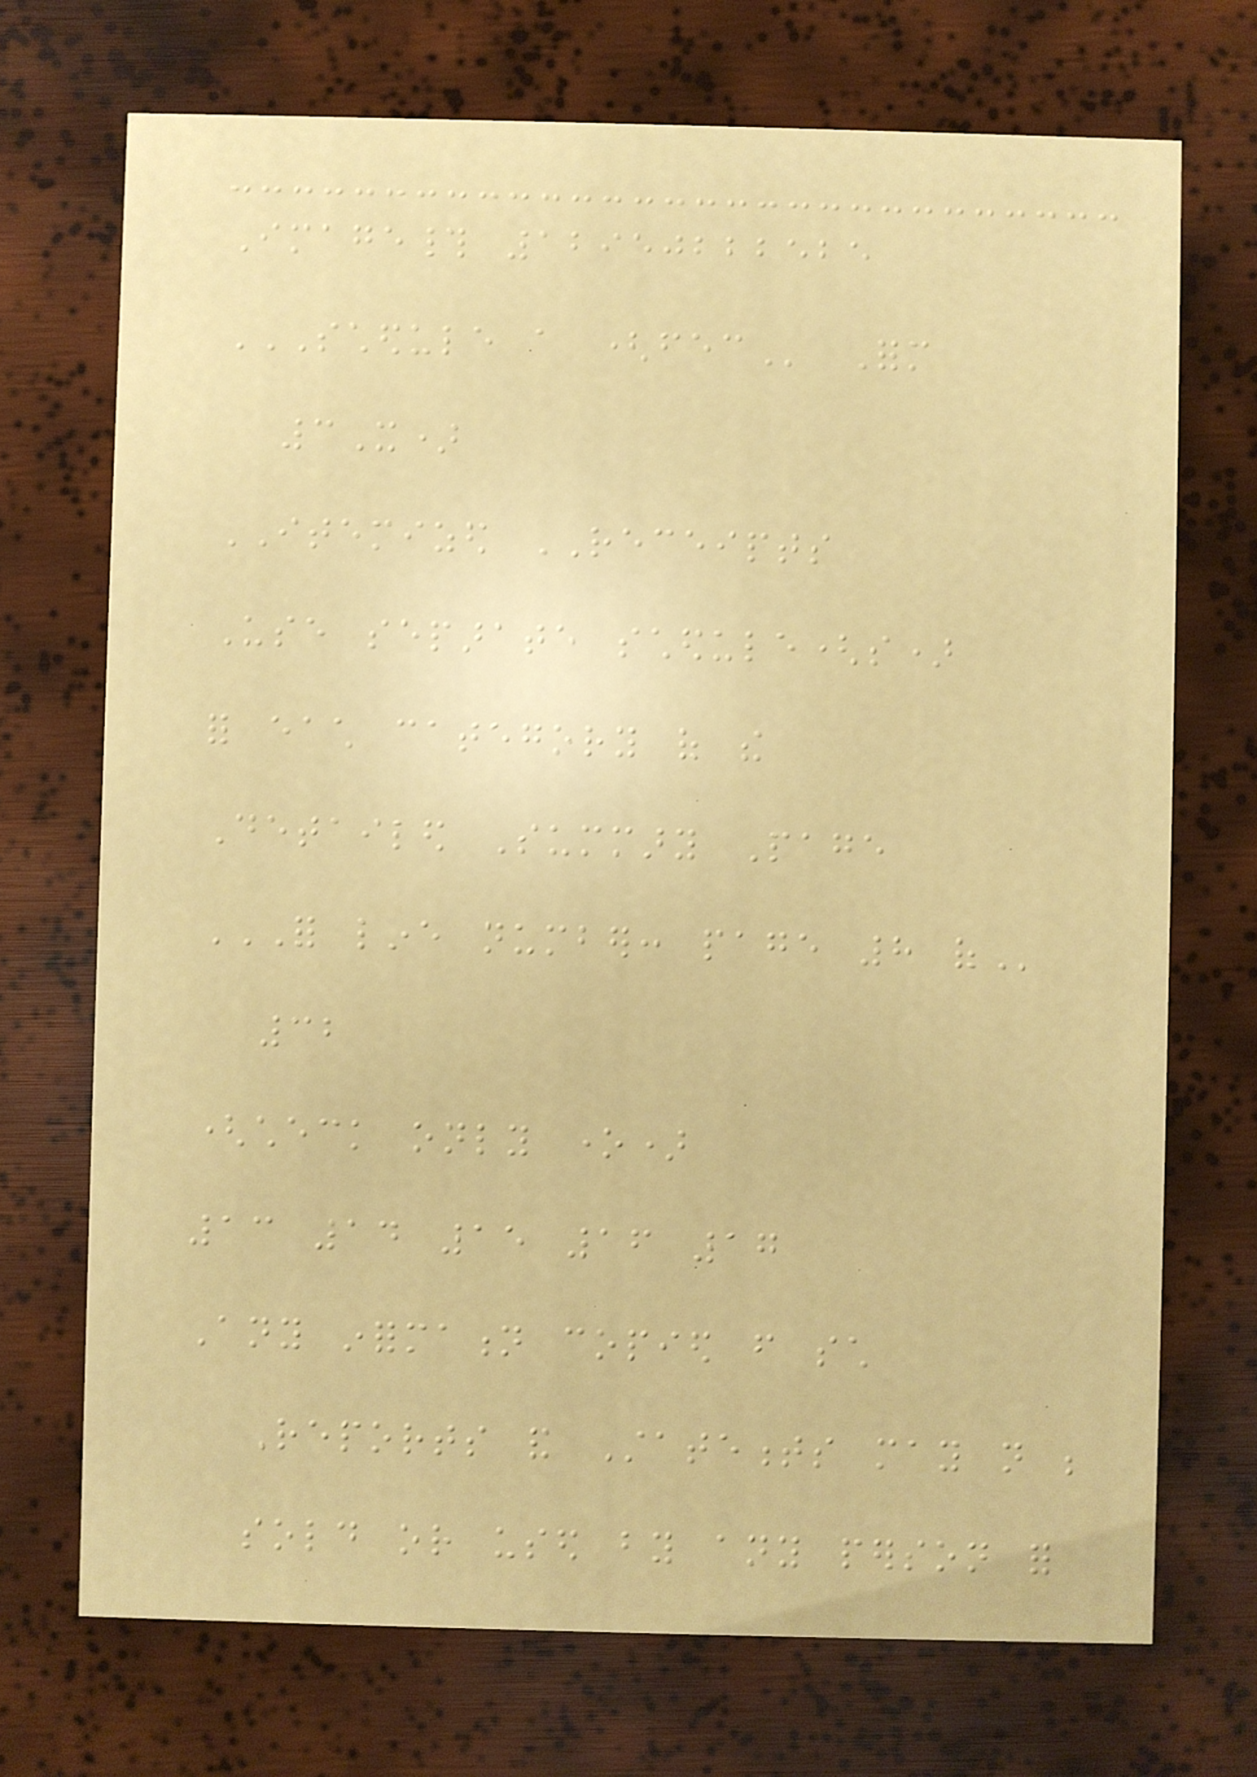Image# 12950222525
SCHEDULE A (FEC Form
3X)
ITEMIZED RECEIPTS
Use separate schedule(s)
for each category of the
Detailed Summary Page
FOR LINE NUMBER: PAGE 8 OF
32
(check only one)
13 14 15 16 17
Any information copied from such
Reports and Statements may not be
sold or used by any person for
